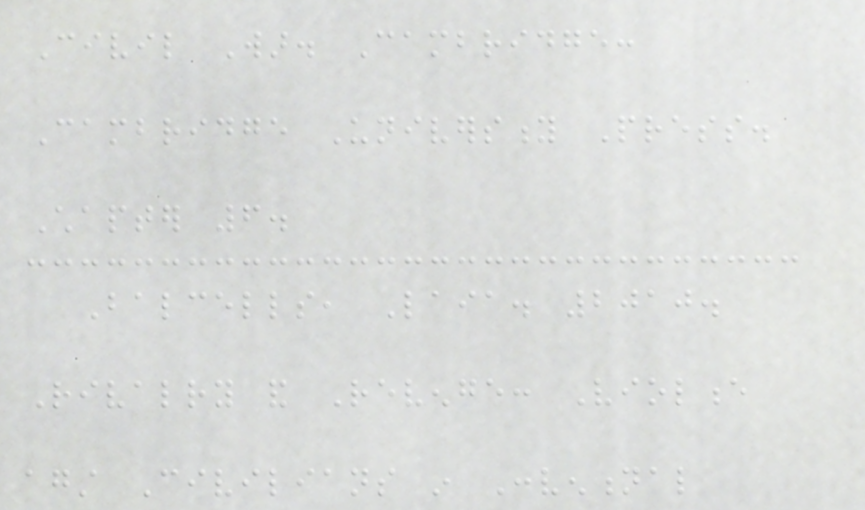Civil War. Cambridge:
Cambridge University Press.
Chapter 6.
Balcells, Laia. 2010.
Rivalry and Revenge: Violence
against Civilians in Conventional
